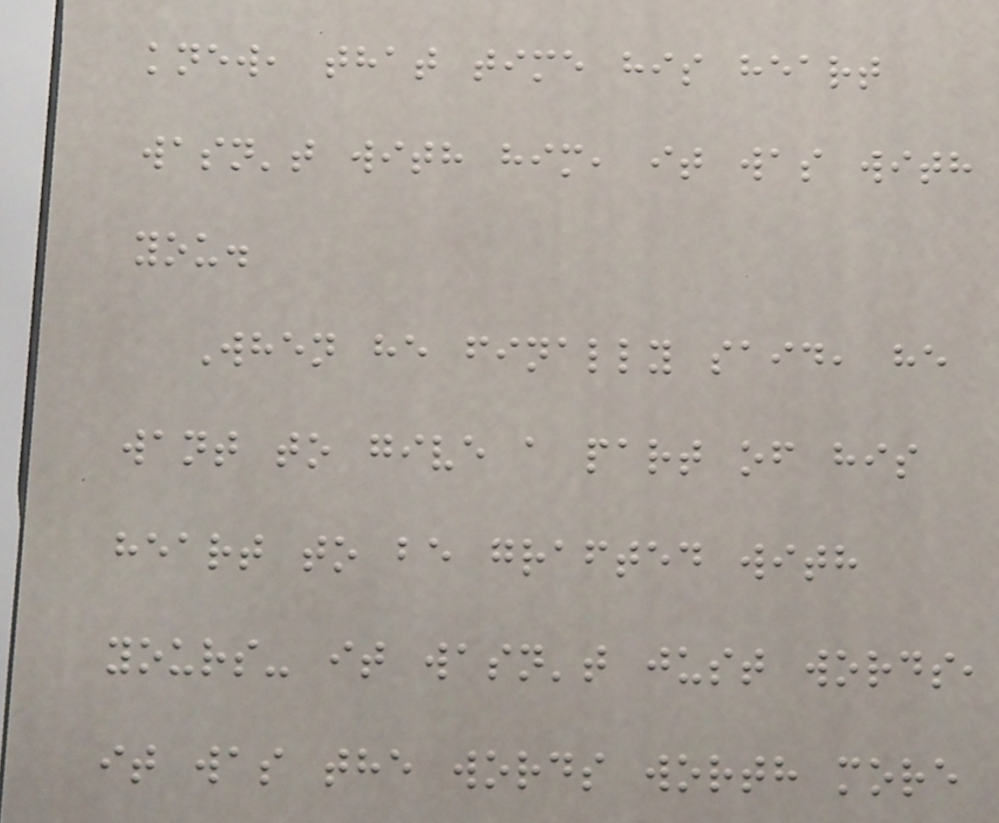knew, that time his heart
wasn't with him, it was with
you.
When he finally said, he
want to give a part of his
heart to be grafted with
yours- it wasn't just words,
it was the words worth more
